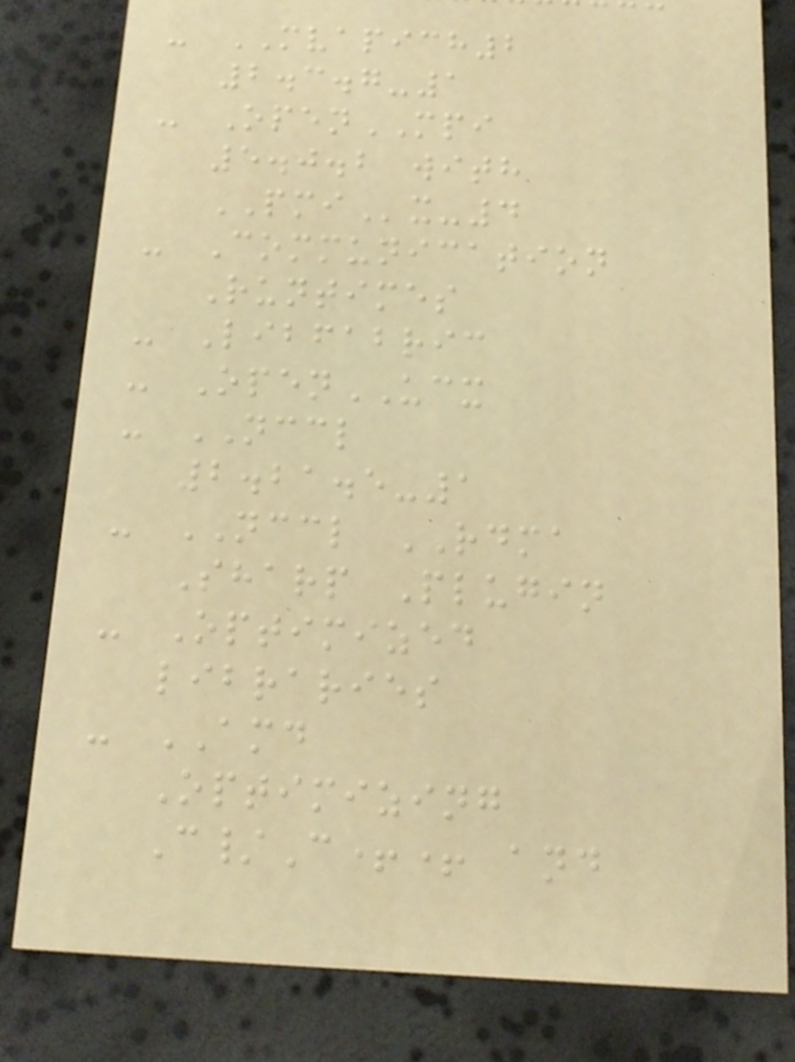- MVAPICH2
2.3.7-1
- OpenMPI
5.0.2 with
PMIx-4
- Communication
Runtimes
- Libfabric
- OpenUCX
- NCCL
2.21.5-1
- NCCL RDMA
Sharp Plugin
- Optimized
libraries
- AMD
Optimizing
C/C++ and
